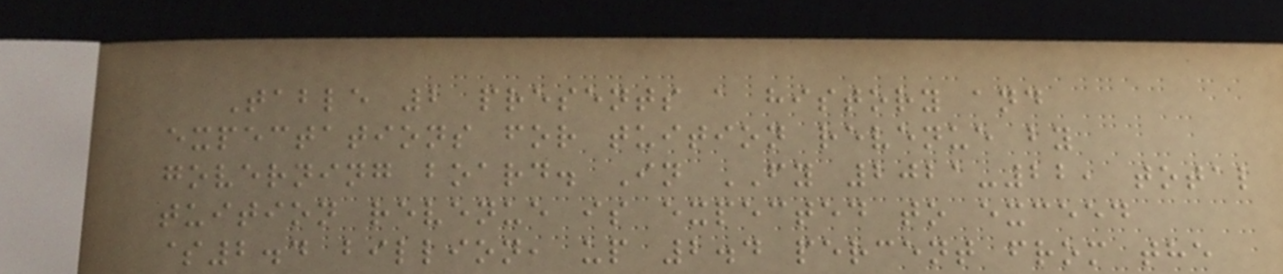Table 2 presents a history and
expectations for tuition revenue by
governing board. In FY 2021-22, total
tuition revenue is expected to exceed
$2.4 billion, up 2.4 percent from the
